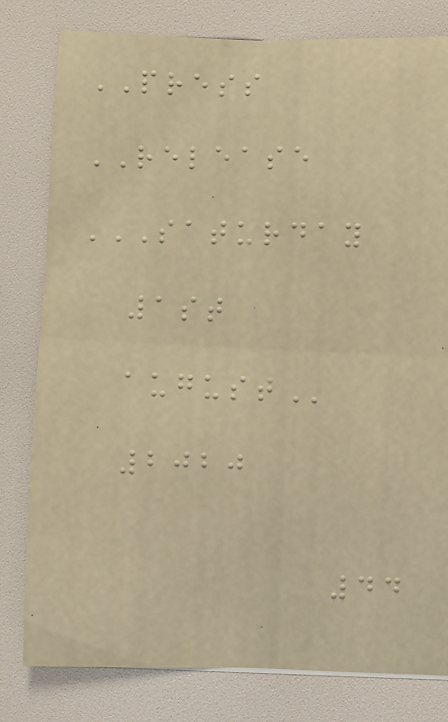PRESS
RELEASE
SATURDAY
1ST
AUGUST
2020
44
